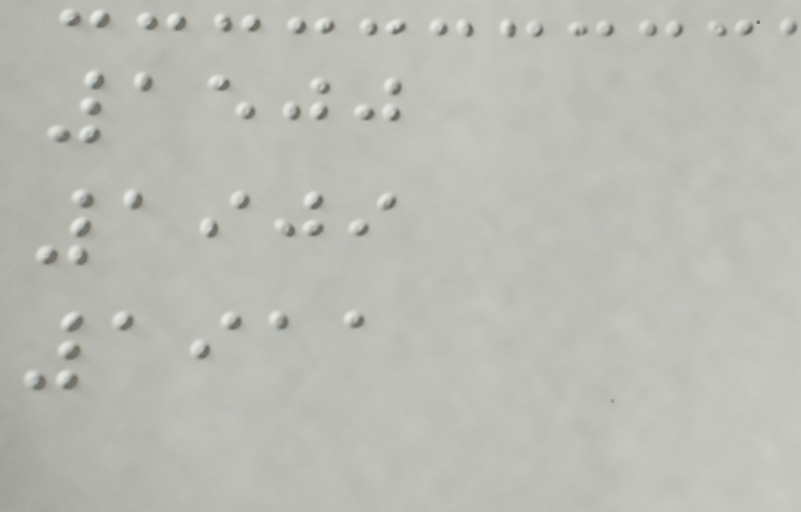1500
1909
1911
